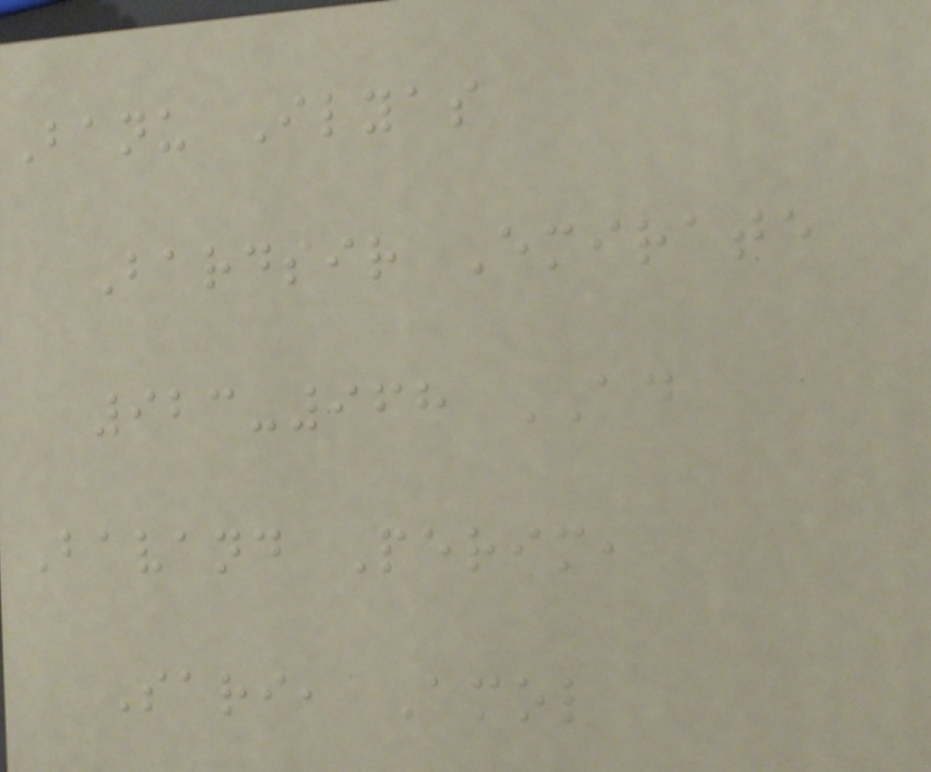Banu Ilyas
Bardsir Emirate
923-968 AD
Bavand Perim,
Sari, Amol
